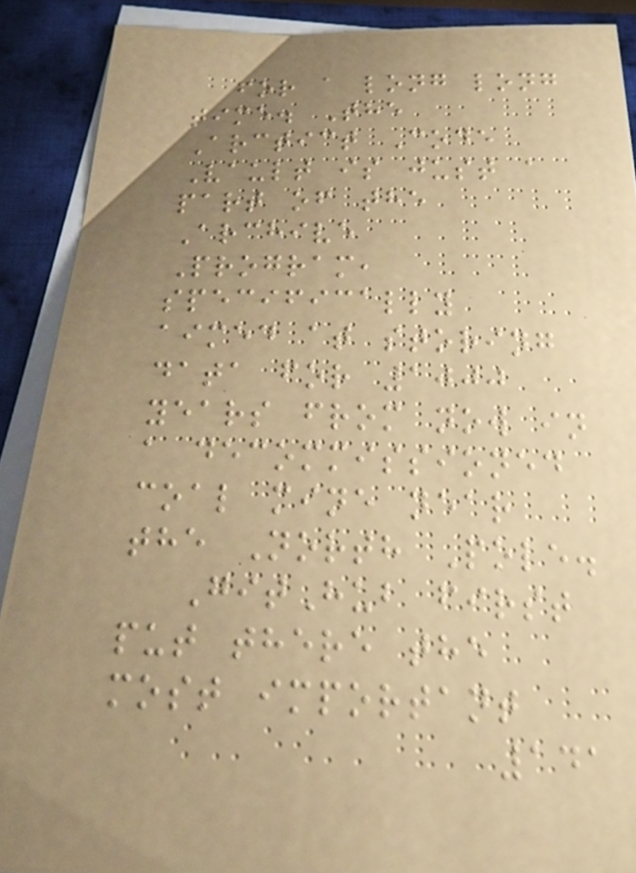for a long long
time. The
Arctict Code
Vault is just a
part of the
Archive
Program,
specifically
aimed at storing
data for 1000
years from now in
a decommissioned
coal mine near
the North Pole.
GitHub first
put there the
most important
141
